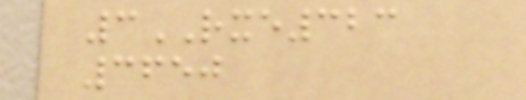3RXE323
3650
